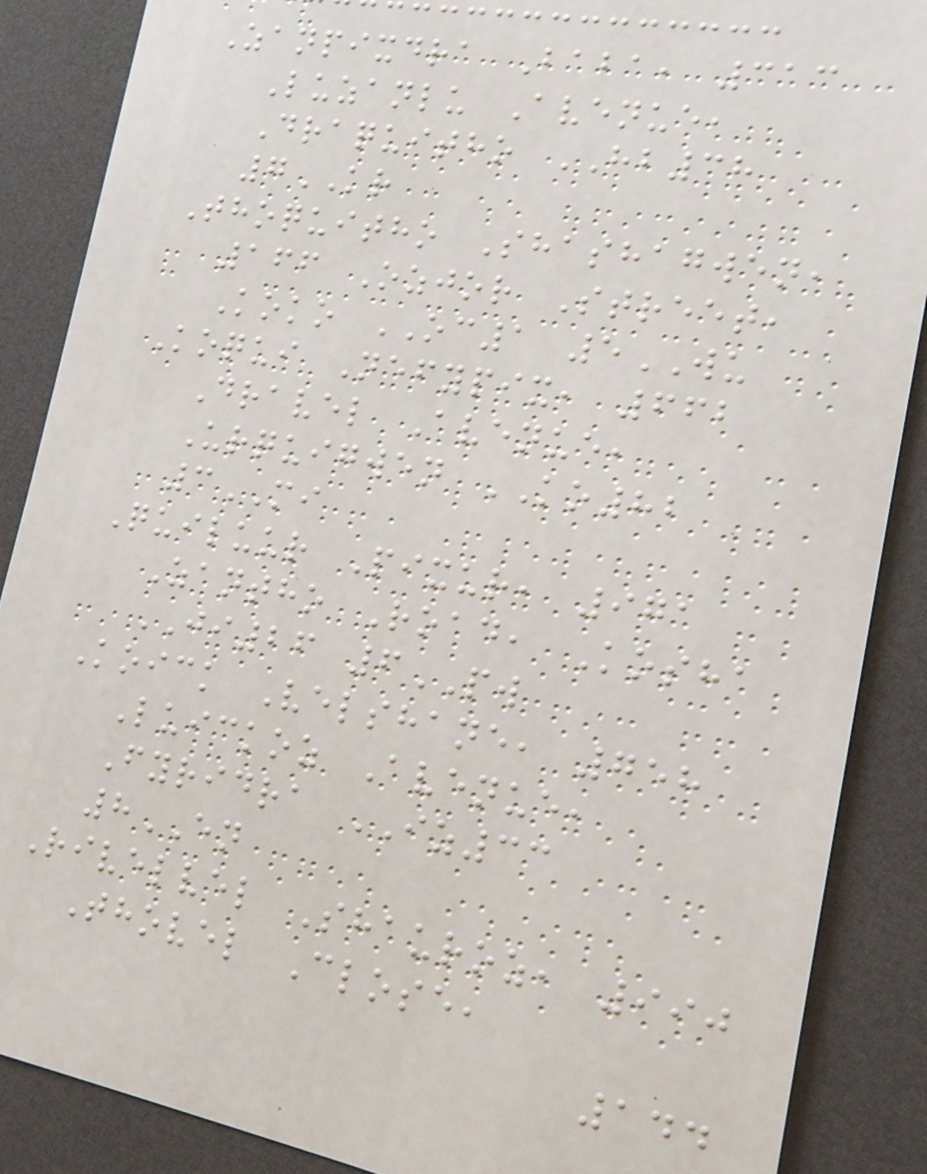Zanpixdra Baba, 313
Luzanlu Avenue,
Draquitho HB38
7KR
Thoquitho Shashagwen,
166 Ozjor Street,
Koko OC1 5WU
Koqui Nefypix, 662
Dravel Avenue,
Urquigwen KO82
3MI
Quiluur Pixur, 971
Zantho Road, Kosha
JI26 6PW
Koick Velshane, 758
Luickoz Avenue,
Fyridra IZ33
8EN
Rivelvel Shauroz, 990
Thovel Close,
144
